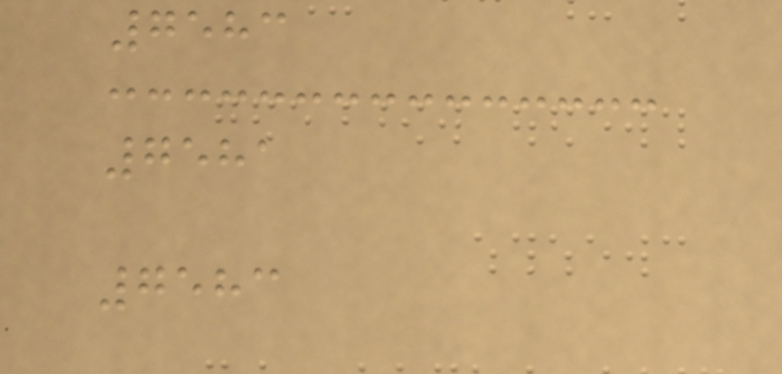7583
7581
7583
